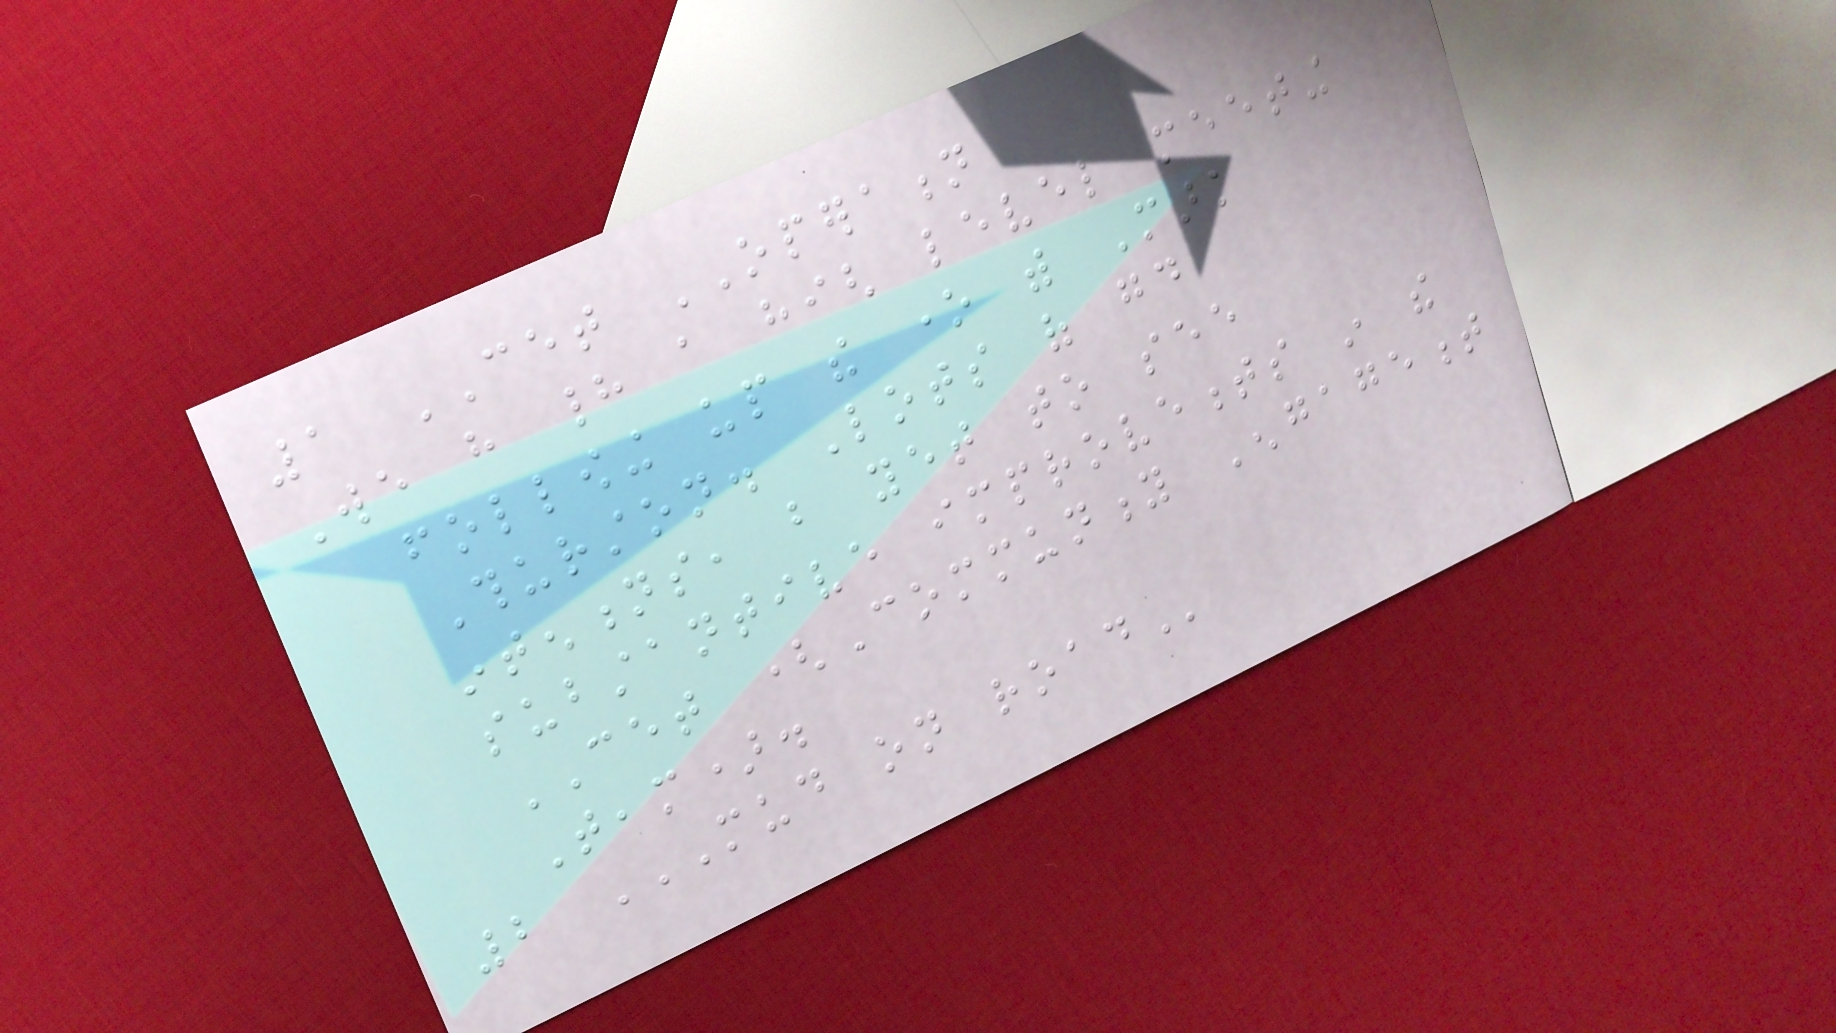1 CET OPERATION
We have had a high level meeting
following up the one with Mark
Thurston. Lots of good
intentions, but yet to see
substantive improvements in the
CET (Community Engagement
Team).
2 MUD ON ROAD
